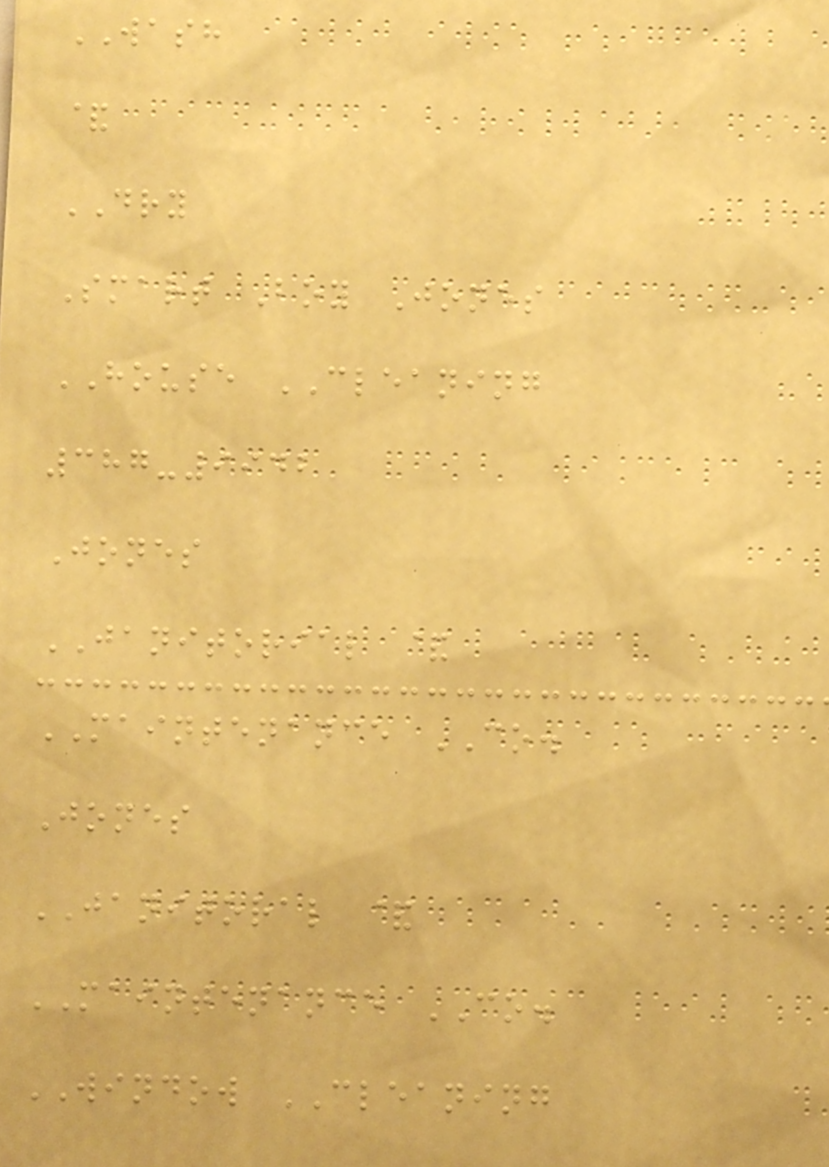WASH
&
DRY
Smart Boy Jones
HOUSE CLEANING
387-9942
Jones
JANITORIAL &
MAINTENANCE CO.
Jones
JANITORAL &
MAINTENANCE CO.
WINDOW CLEANING
